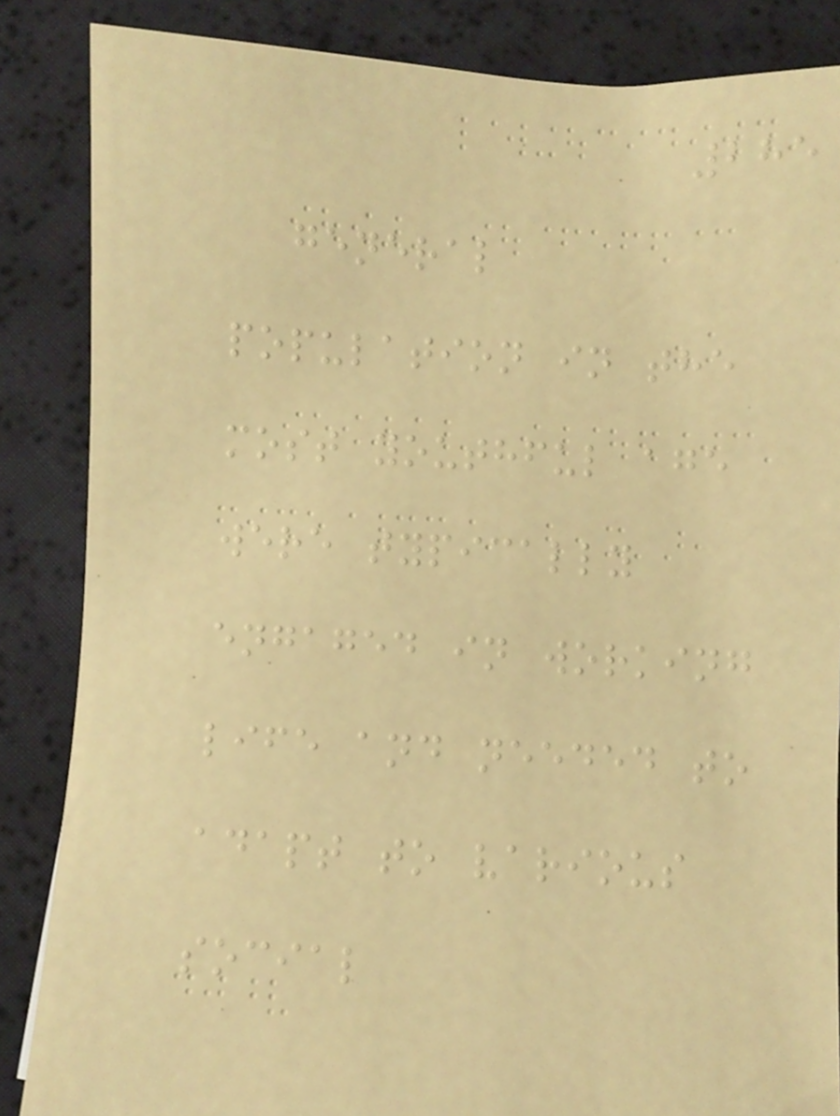285
general
population in the
most youthful age
were typically
engaged in working
life and needed to
adapt to various
social
